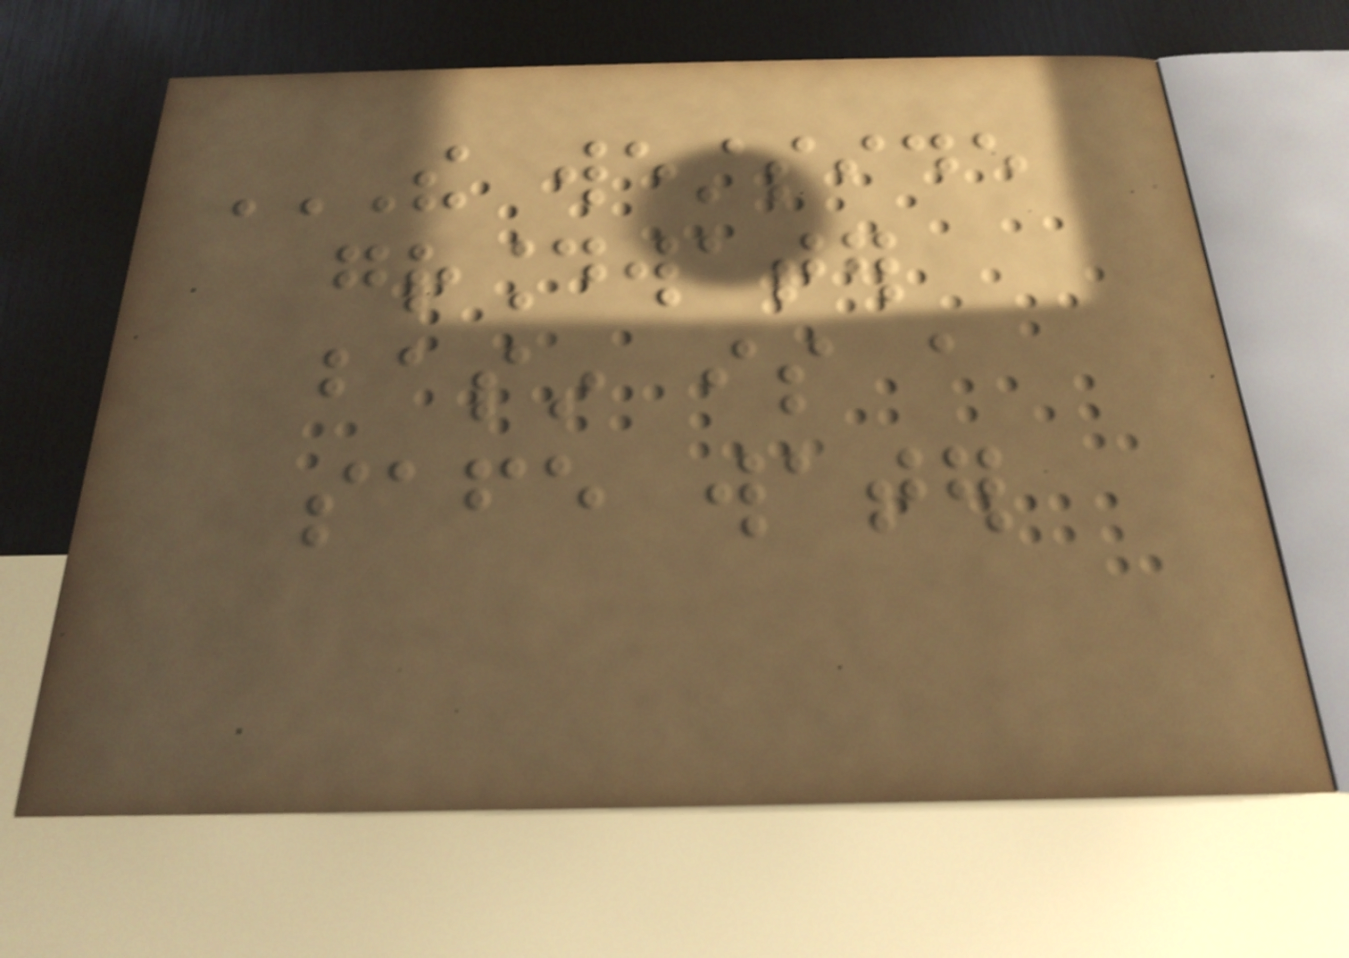THE WESTSIDE
GROUNDWATER
BASIN IS A
SAFE WATER
